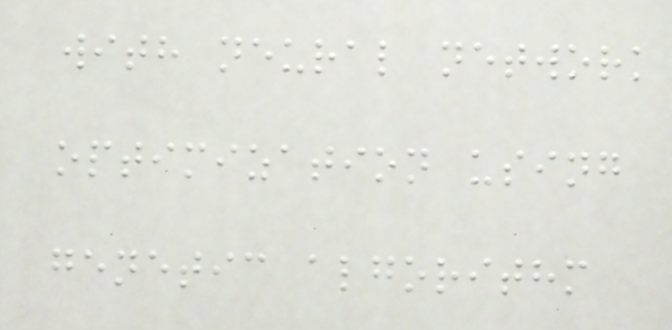with neural network
optimization using
genetic algorithm
